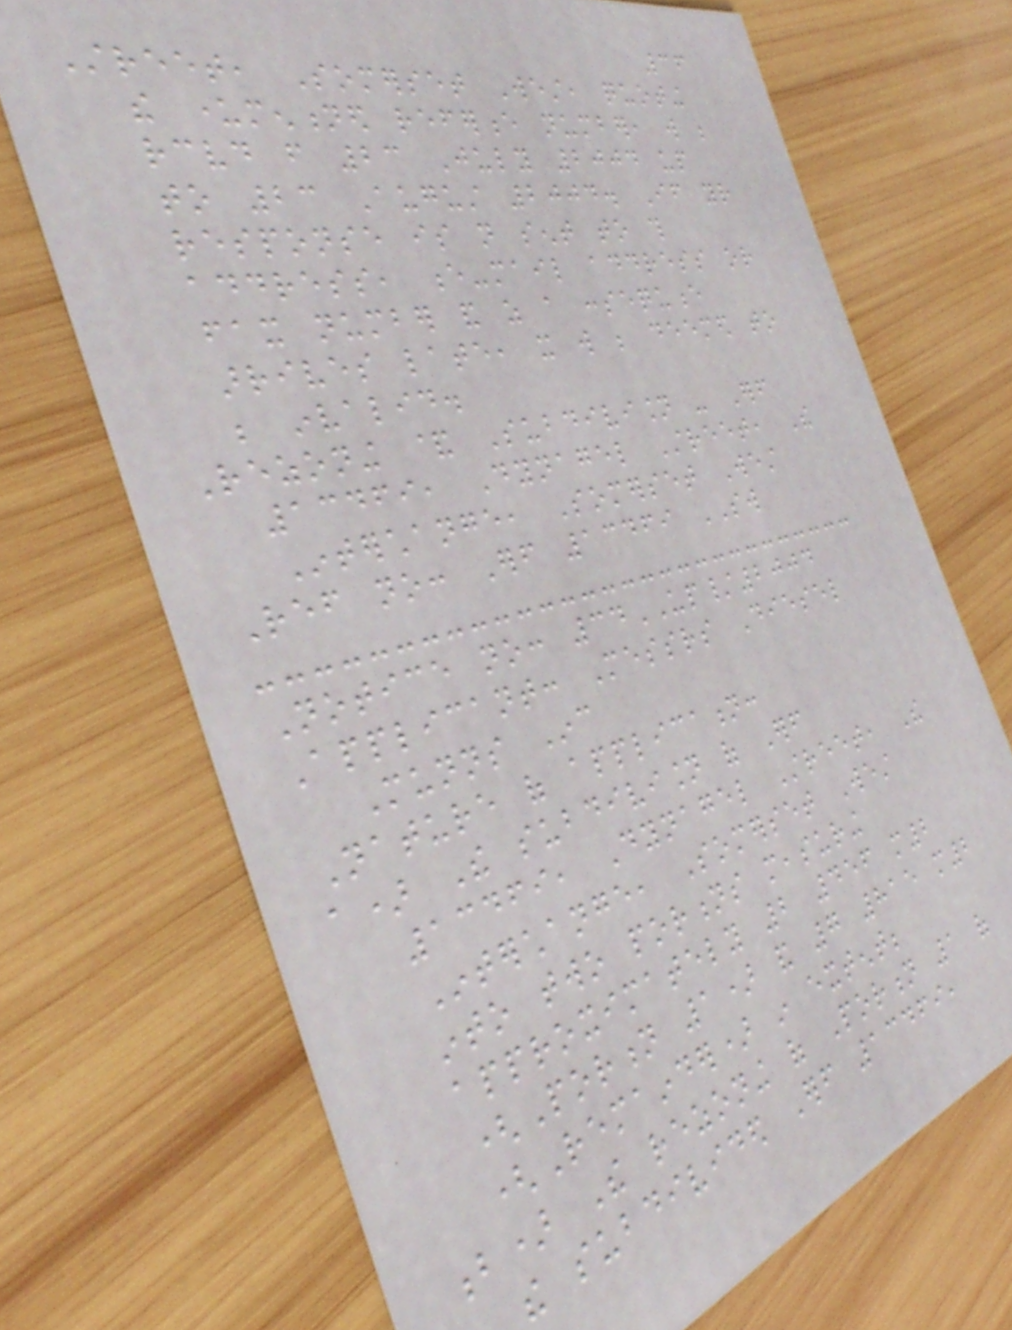36
Street, Somerset West, quoting
the undermentioned reference number, will be
received from 23 July 2004 up
to 23 August 2004. If your
response is not sent to this
address, e-mail address or
fax number and as a consequence
arrives late, it will be deemed to
be invalid.
Rezoning & Subdivision - Erf
13469, Dynagel Street, The
Interchange, Somerset West
Ref no: Erf 13469 SW
Notice no: 34UP/2004
Applicant: Messrs Diesel
Munns Inc
Nature of application:
a) The subdivision of Erf
13469, Dynagel Street, The
Interchange, Somerset West
into two portions measuring
approximately 2 456 m2
(Portion 1) and 7 815 m2
(Remainder) in extent;
b) The rezoning of Portion 1 of
the subdivided Erf 13469,
